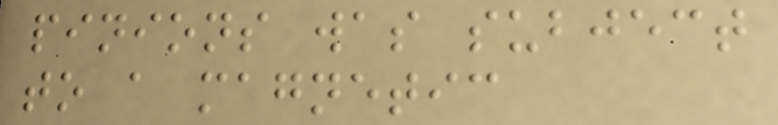pinions was subject
to a magnetic
